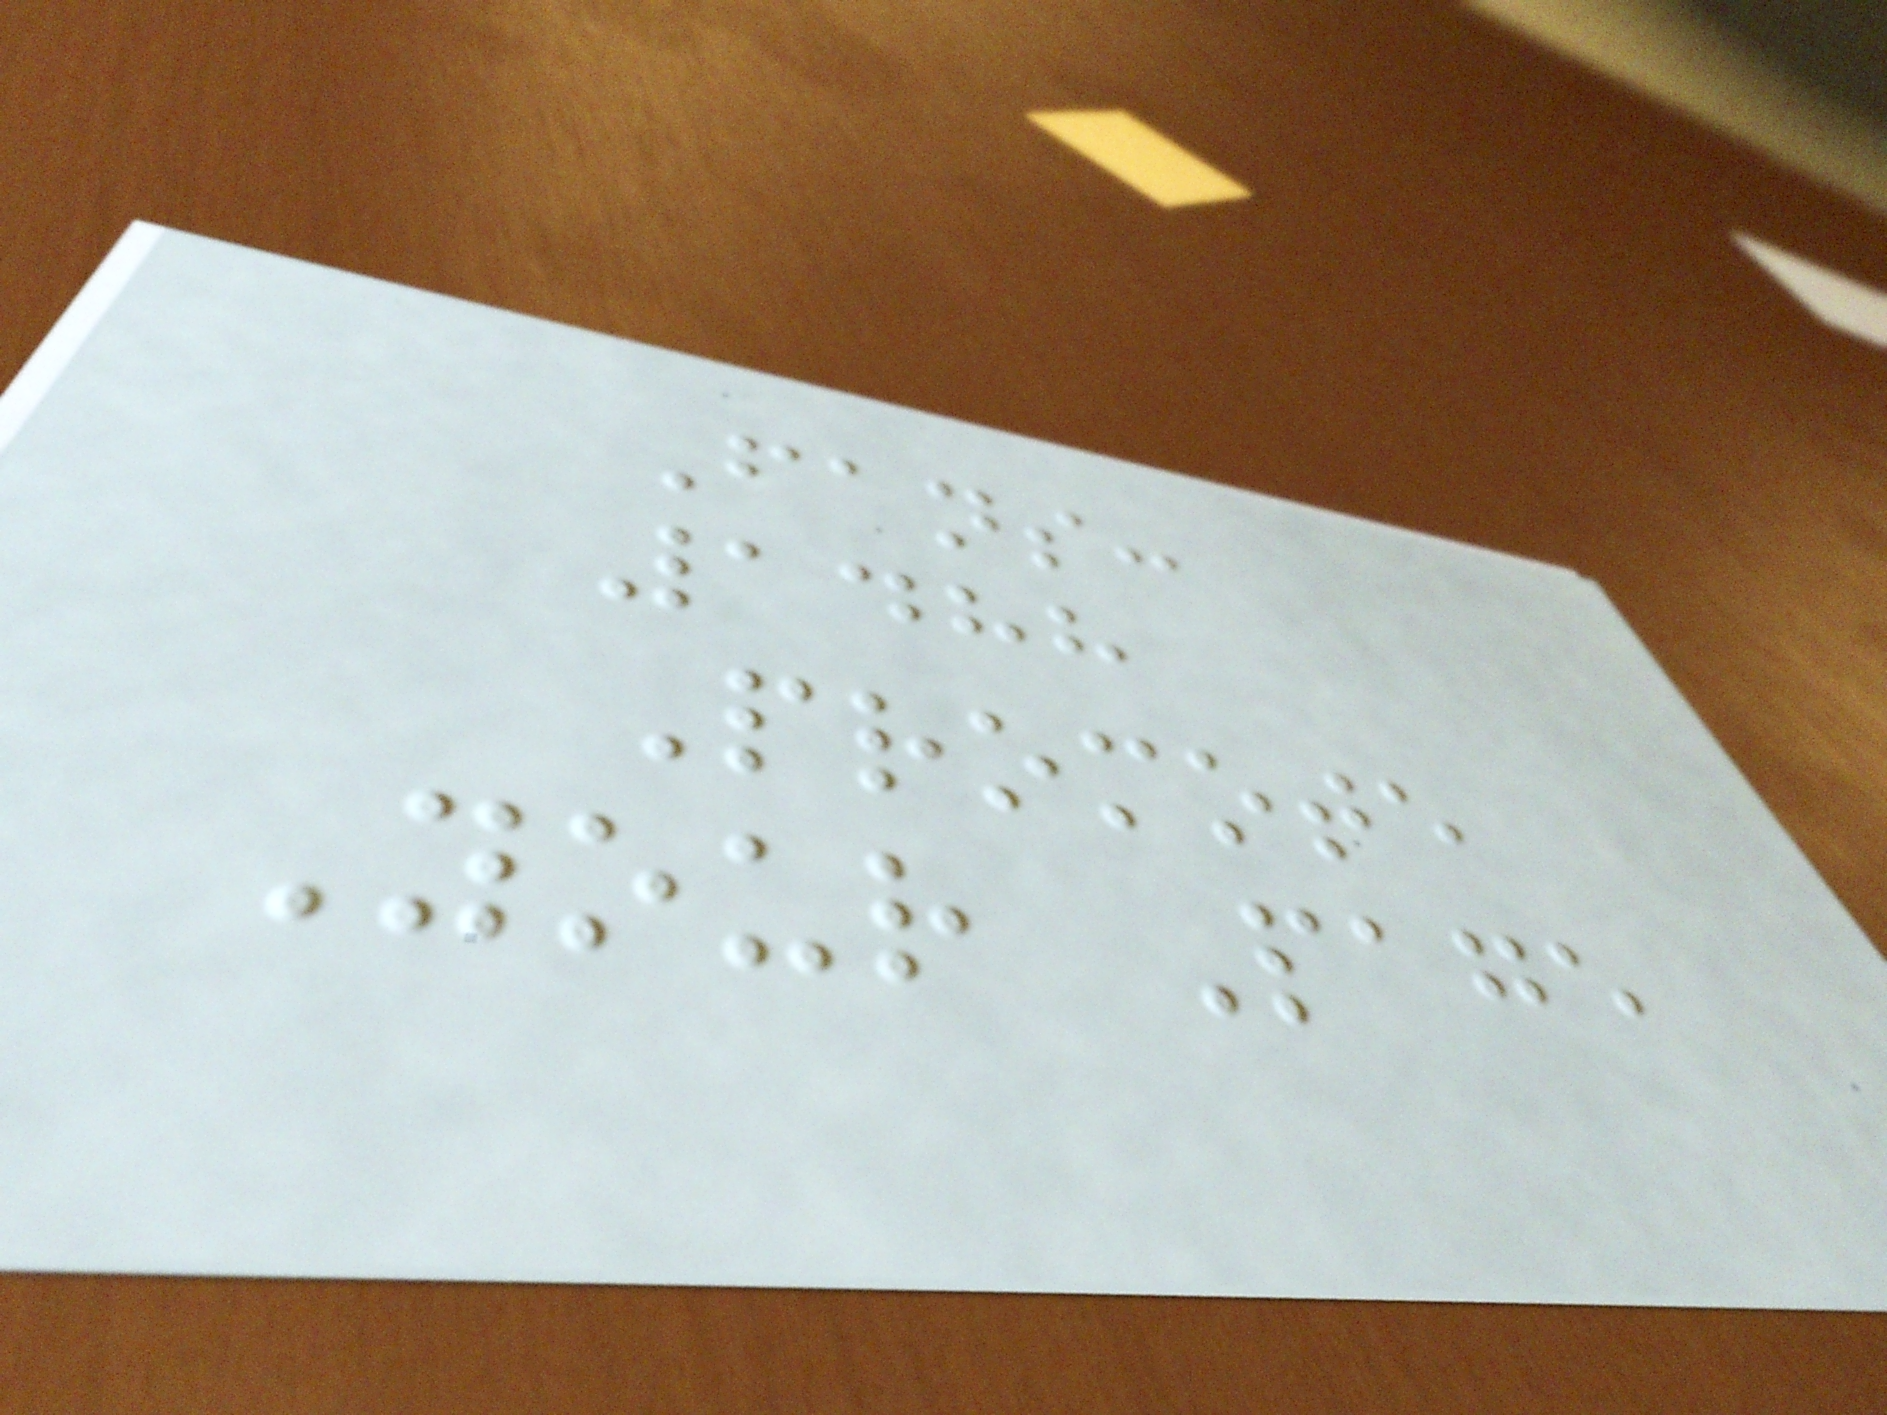Fans:
1488
Promote
Your Page
